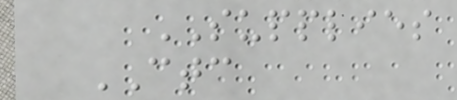SUPPLIES
CTC
